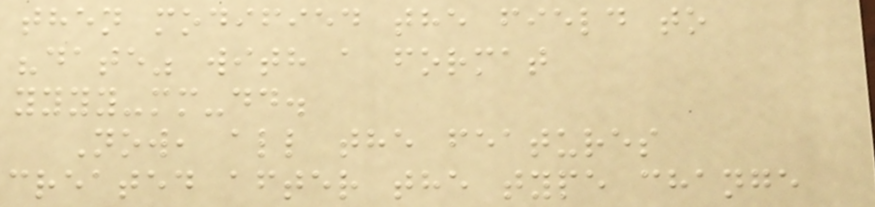then modified the field to
"date" with a format
yyyy-mm-dd.
Now, all the features
created after the type change
